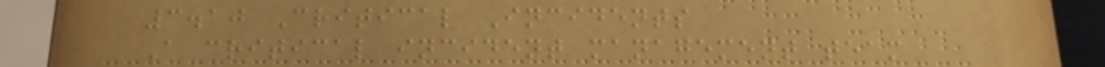3.10 Critical Incidents
A critical incident management team
